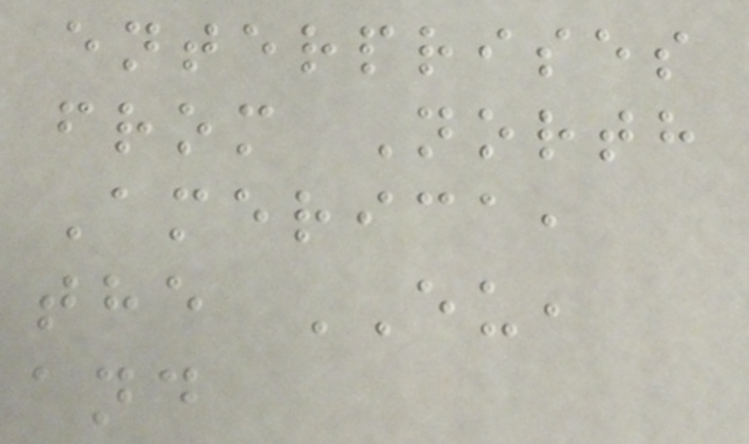enterprises
from North
America,
the EU,
and
